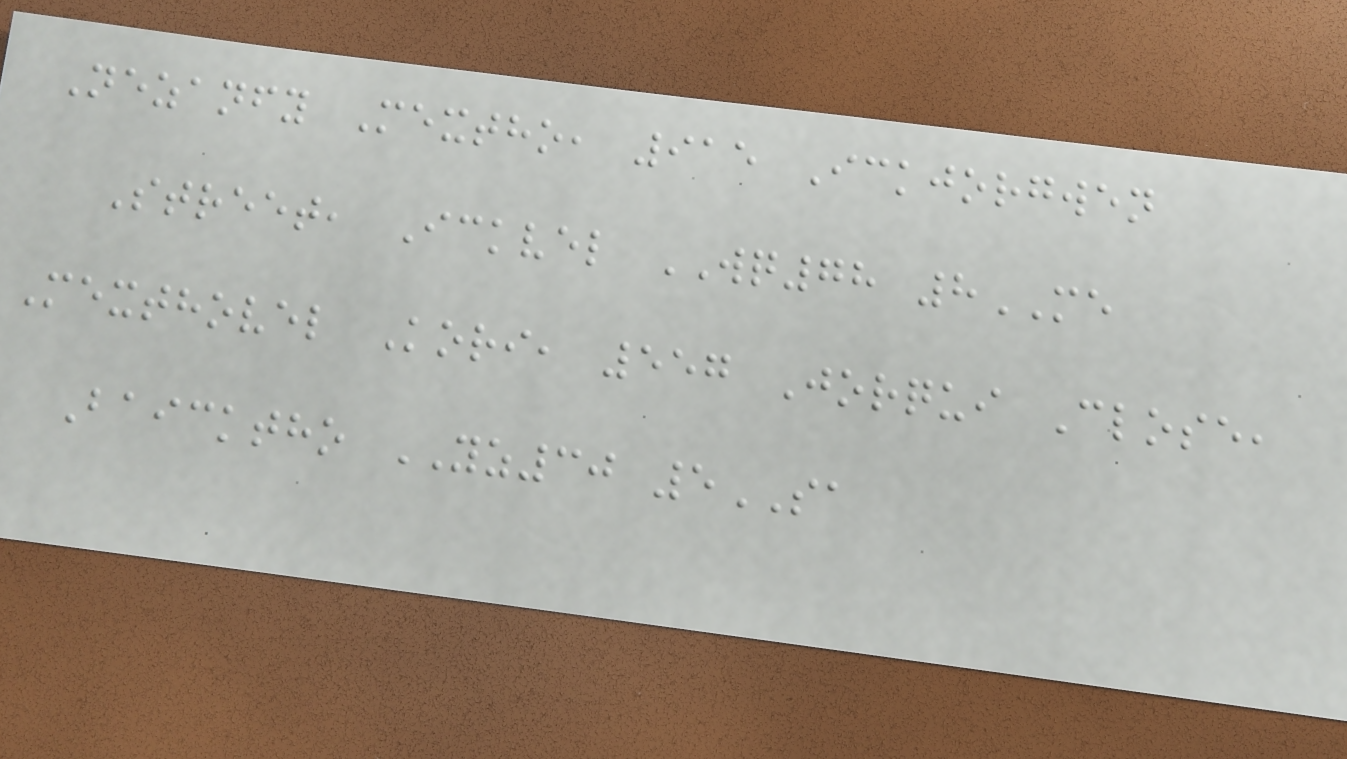Nezanfy Mextho, 915 Ickjorgwen
Street, Ickvel WQ78 8ME
Mexthovel Kori, 557 Jorqui Close,
Baicktho YZ30 5SA
